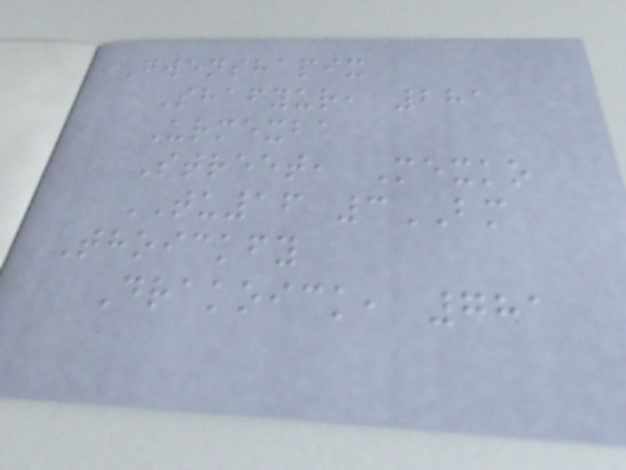Gwenshapix
Shafyur, 281
Urmexba
Street, Mexko
TU16 3BM
Thoickfy
Drakoick, 781
